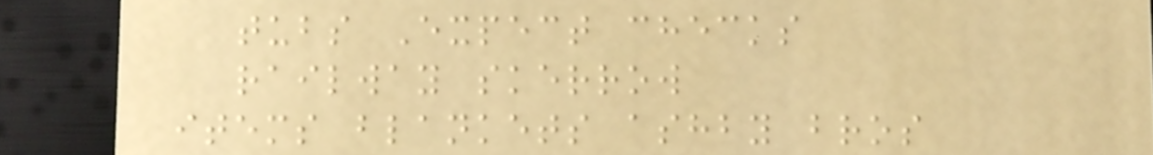tubs Expect checks
railway skerrow
items blankets ashby bros
